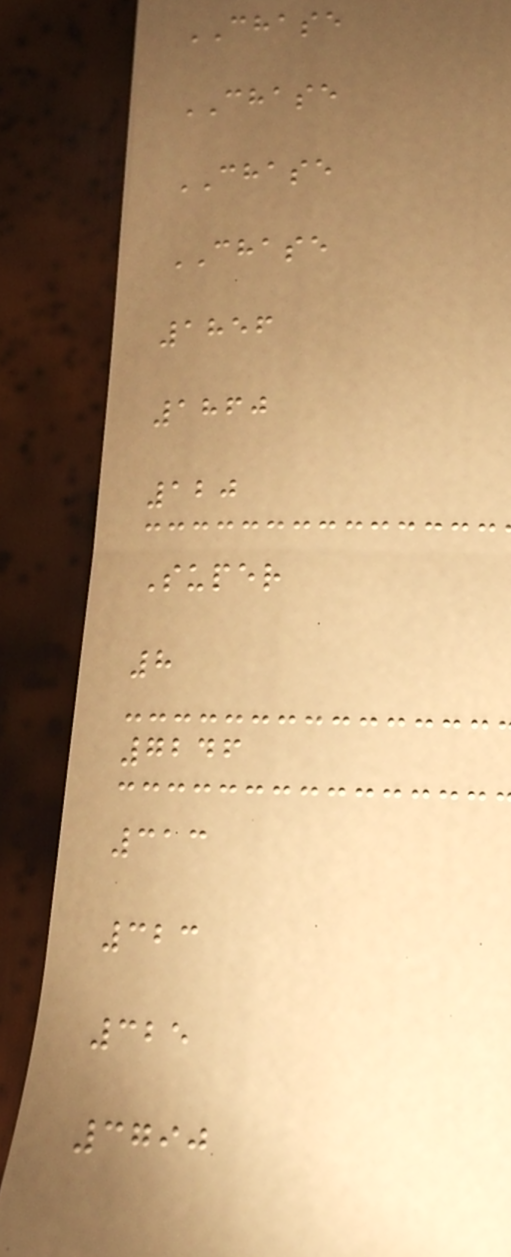CHASE
CHASE
CHASE
CHASE
1856
1860
120
Super
8
7246
313
323
325
3790
